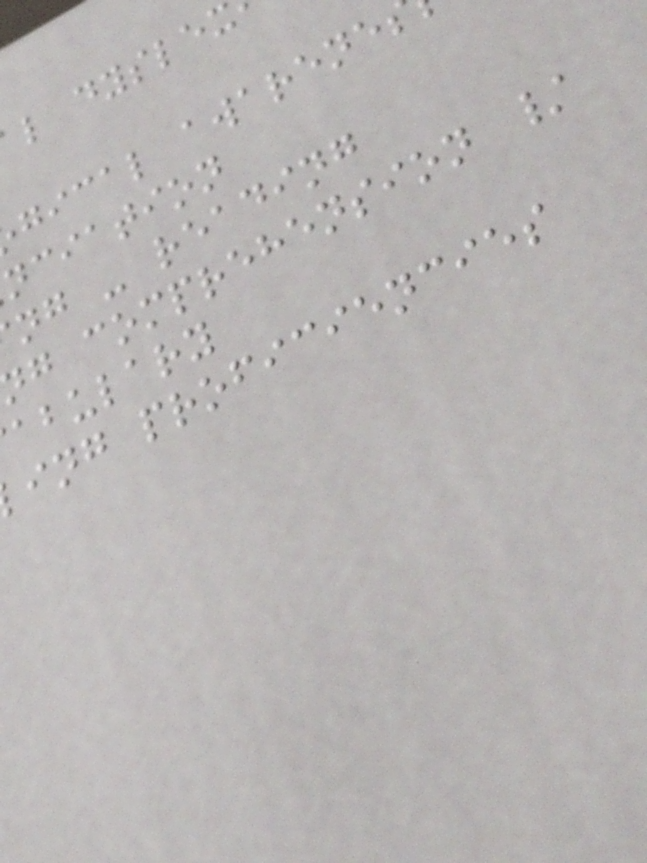l dyslex
gical awarene
nciation
ng - reading
g comprehension /
abulary
ing proficiencies
